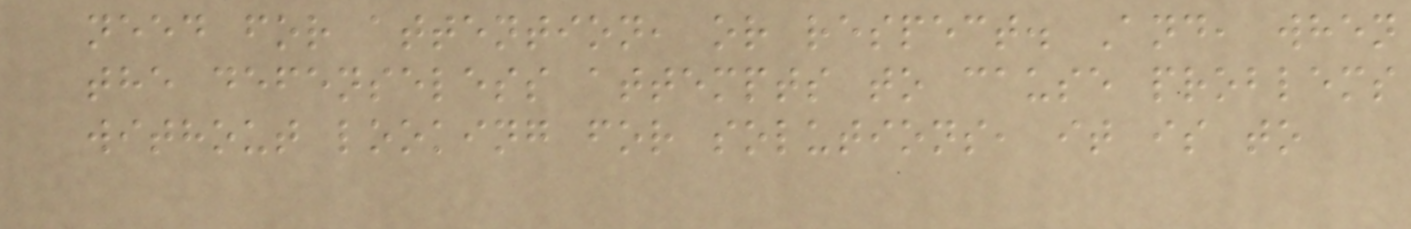need for attention, or respect. And, when
the defenseless attempts to cause problems
without looking for solutions, it is to
